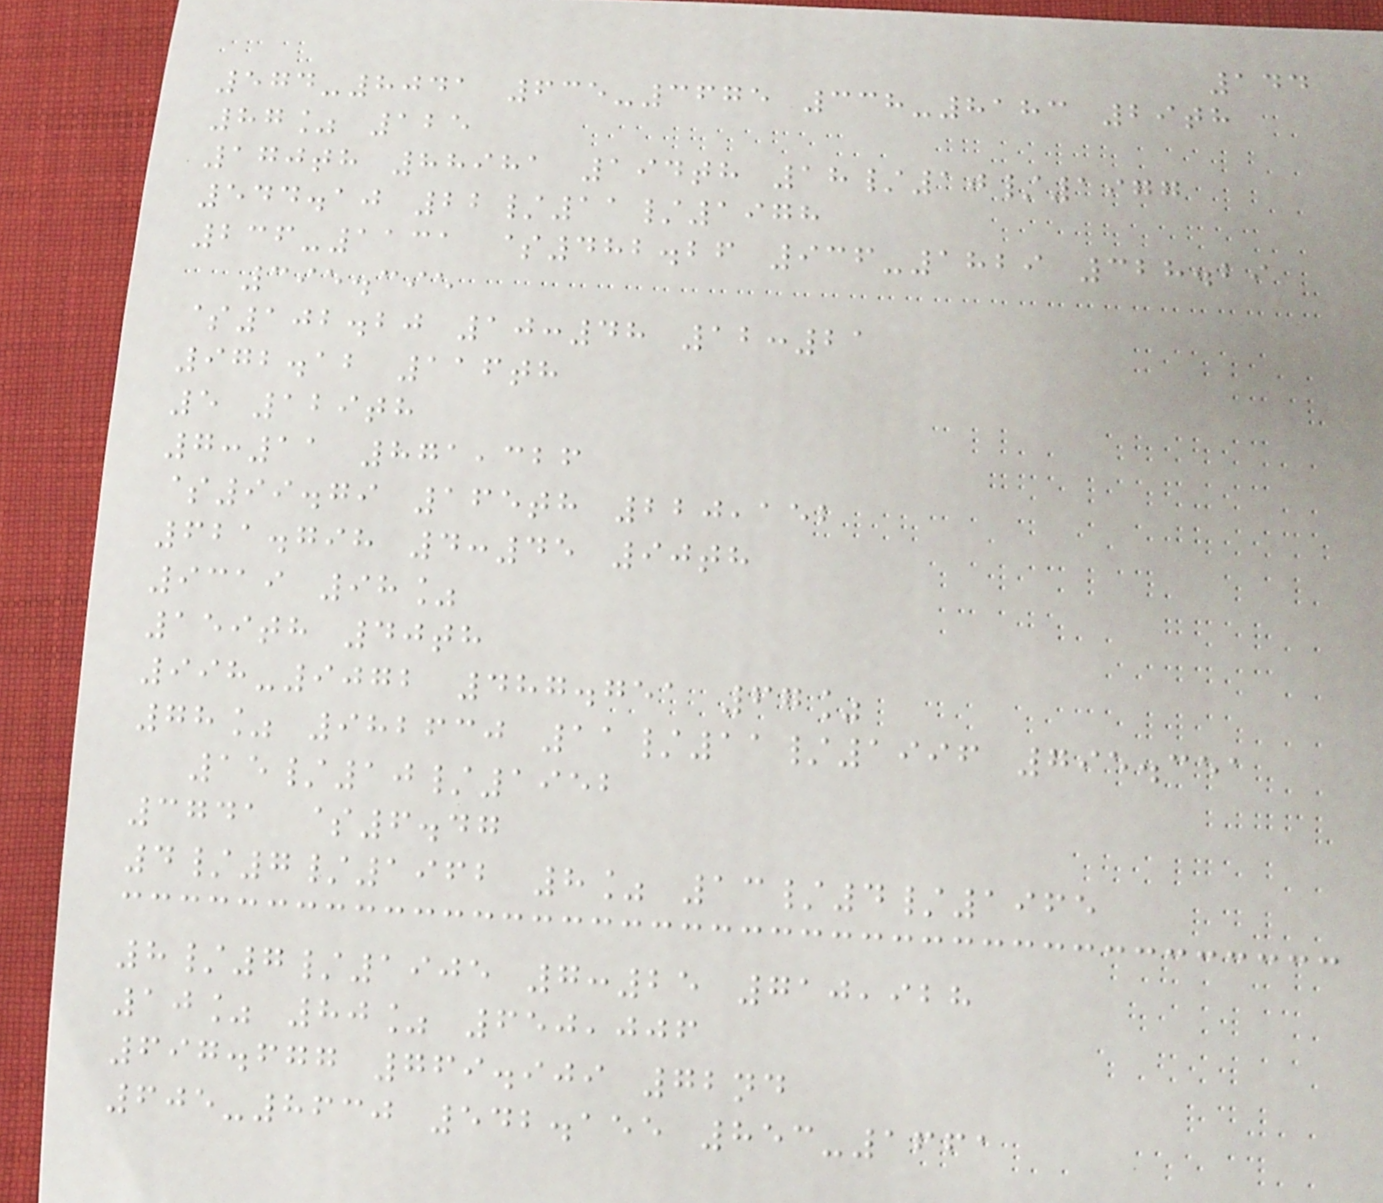144
574-8041 635-3675 338-8183 29th
87% 125
170th 88981 194th 18/10/1977
544.10 22/11/1978
236-1131 $482.26 936-1829 328.29
395.395
$102.20 10:48 12:21
972.12 116th
5 129th
7:11 871,326
$99.79 165th 220,152
621.798 4:45 90th
9319 98%
159th 40th
998-9072 487.751 67%
78% 982630 11/11/1996 795.351
15/10/1952
3741 $6.47
4/7/1962 8% 13/4/1965
8/7/1905 7:25 710,928
10% 80% 650,006
697.677 769.909 72nd
605-8630 542.155 853-1661
